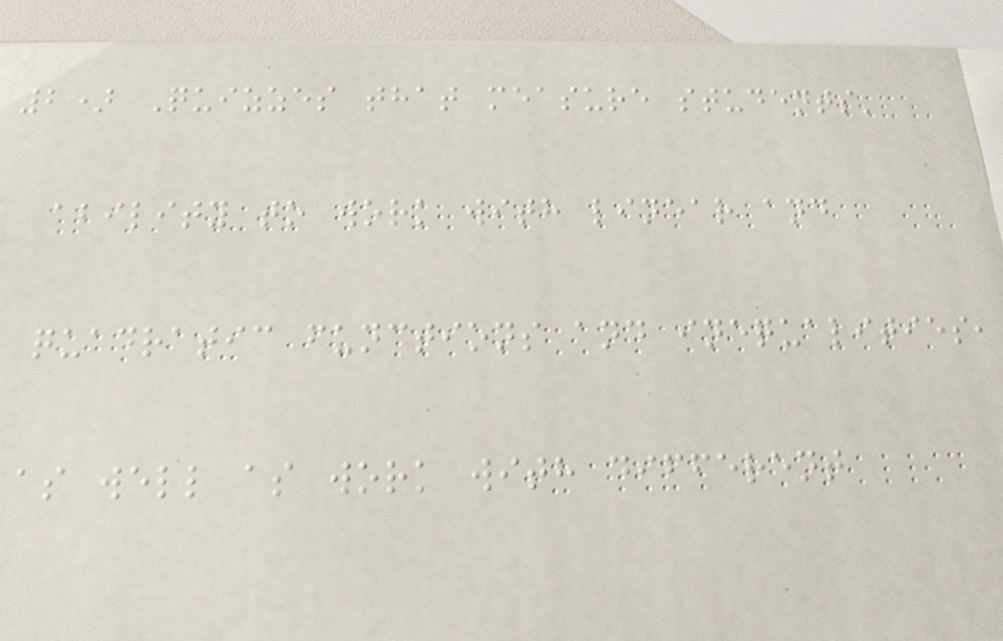2) Quizzes that measure students'
ability to work with linear and
quadratic functions and inequalities,
as well as work with different
